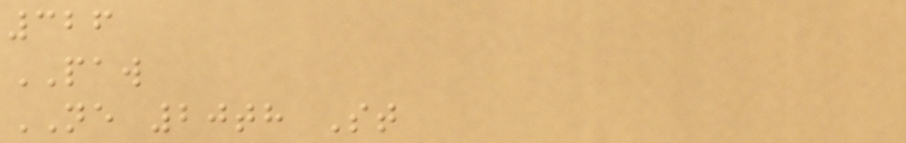326
PAW
NE 20th St
